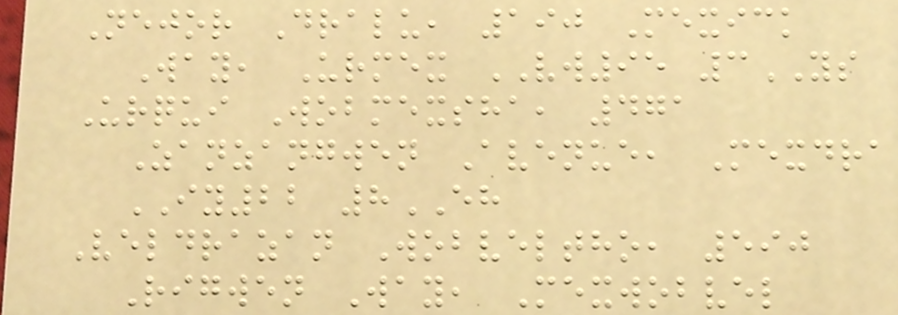Nejor Dralu, 190 Mexick
Way, Urmex VW95 3YS
Urqui Wobmexsha, 471
Zanzangwen Avenue, Mexdra
IY22 8EH
Veldrazan Wobveltho, 590
Rigwen Way, Mexwobvel
